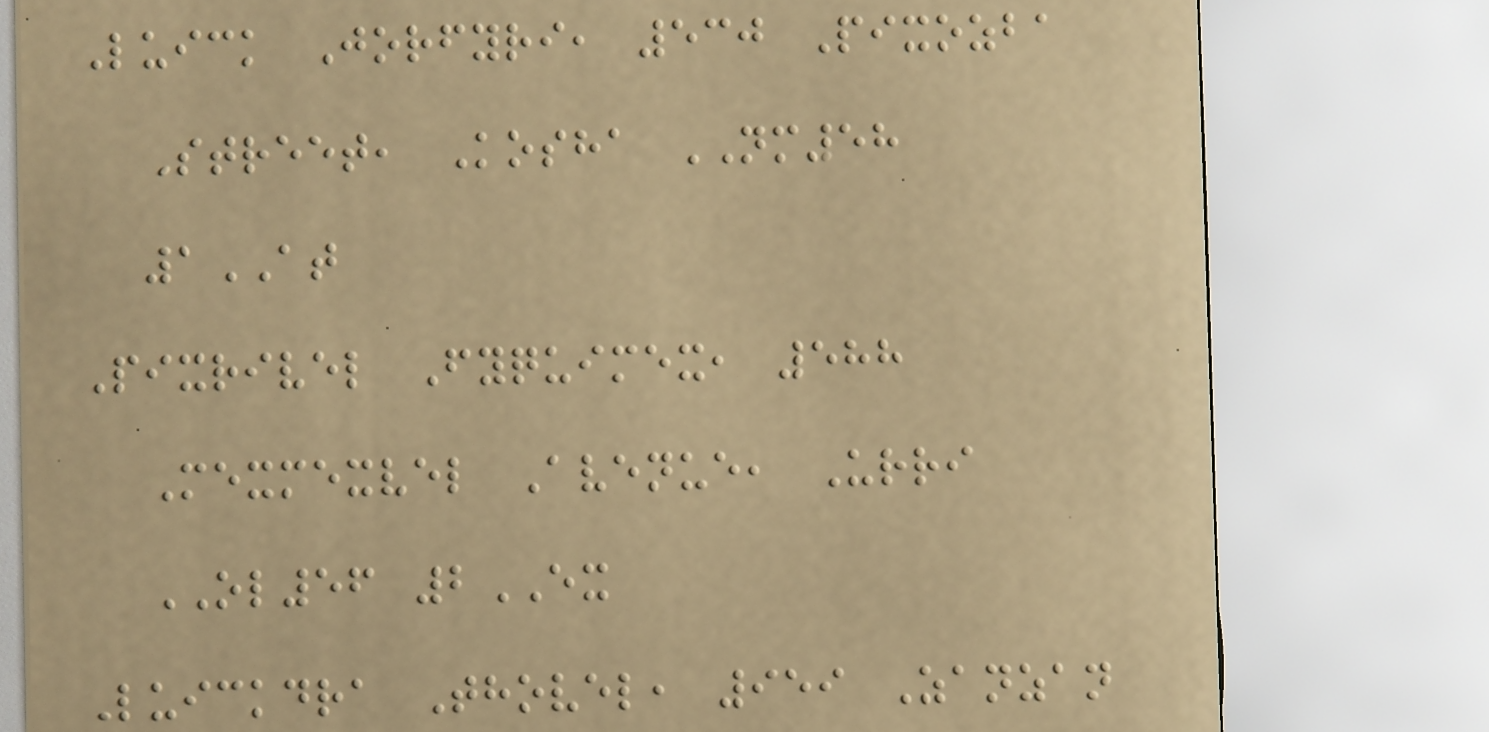Luick Jorfyri, 530 Pixozba
Street, Kosha NM58
1AT
Pixrivel Fyquimex, 588
Mexmexvel Avenue, Urri
OL56 2EX
Luickdra Thovel, 959 Zanzan
